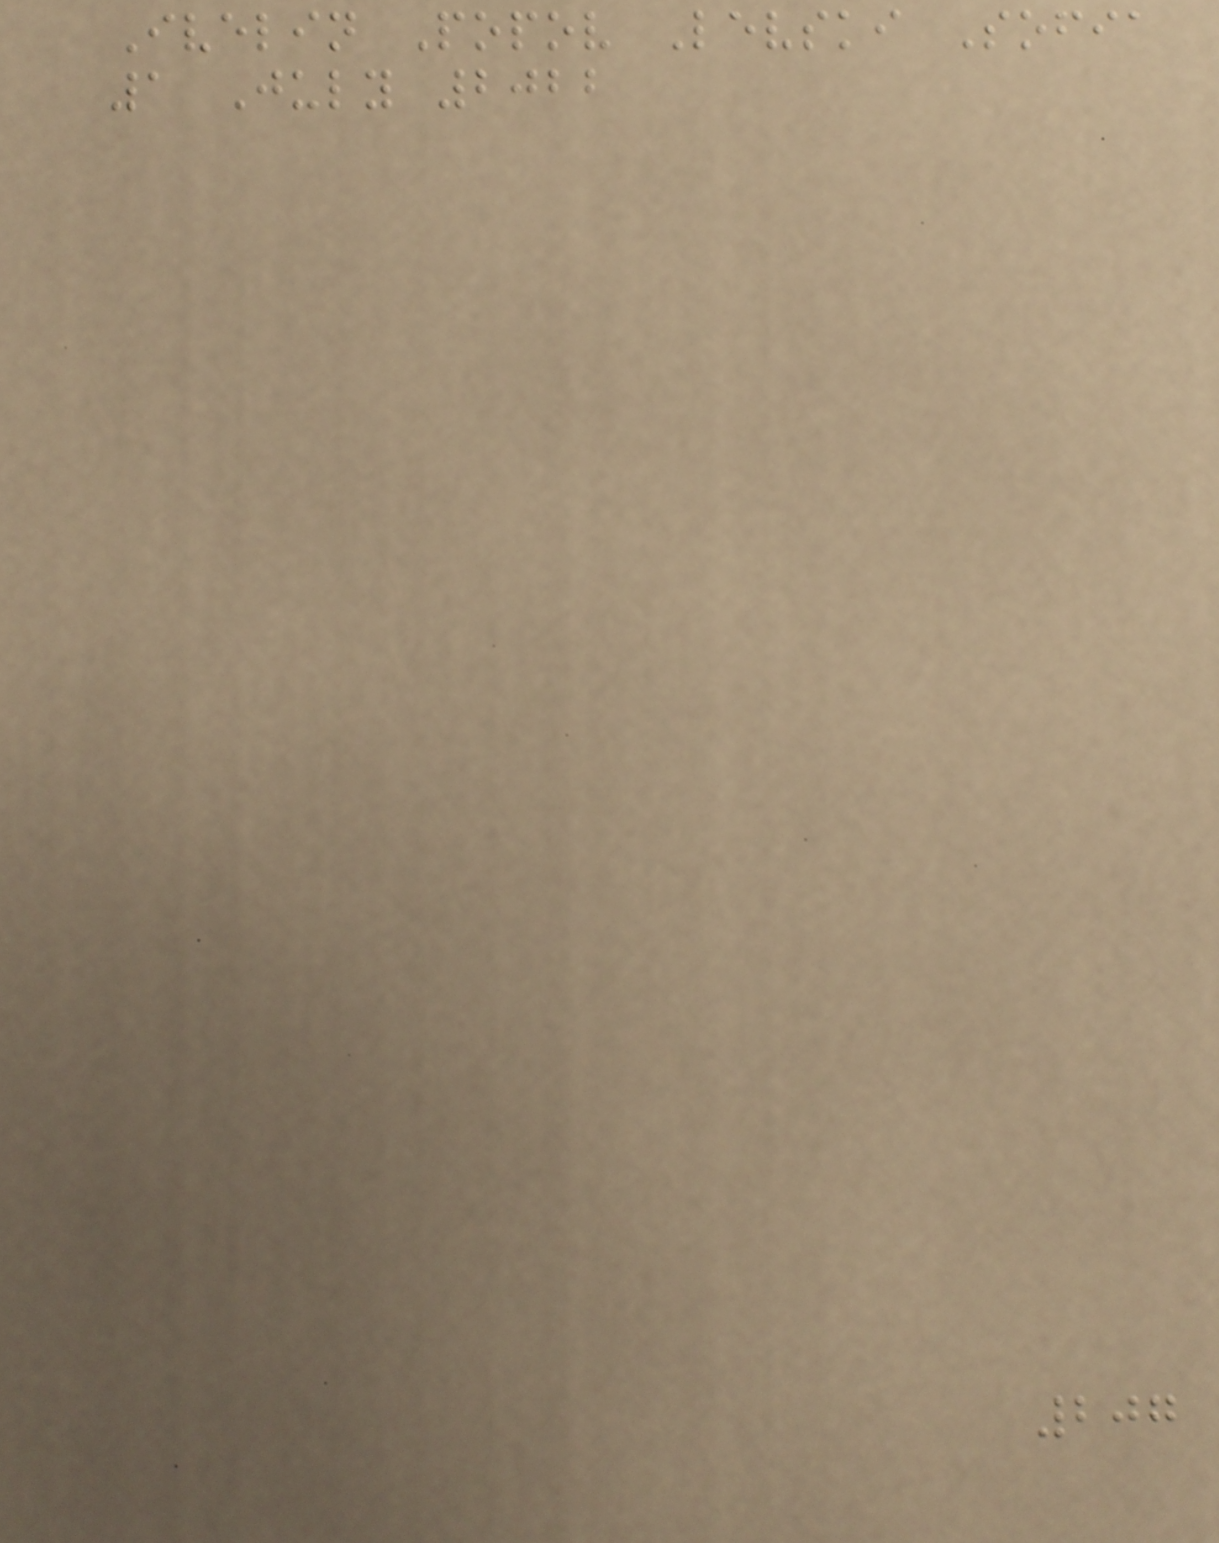Ivelin Popov Levski Sofia
1 July 2022
207
